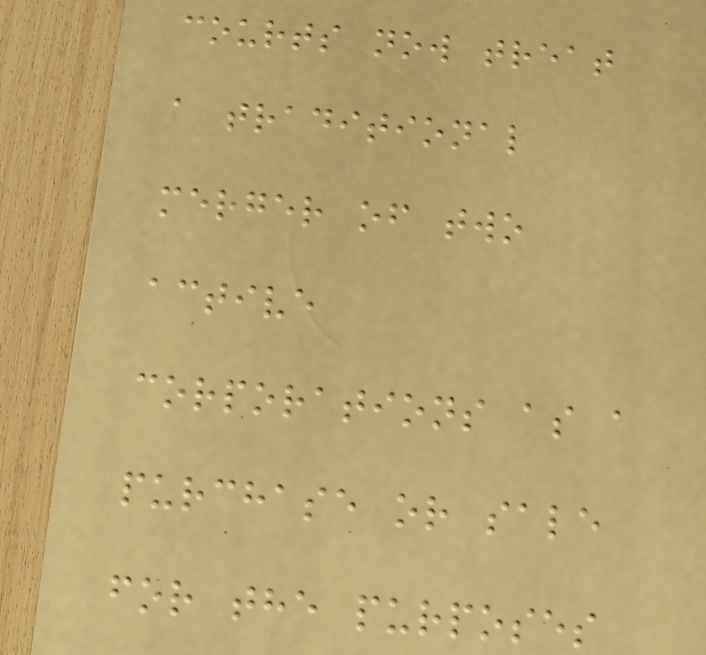courts now treat
a traditional
merger of two
active
corporations as a
purchase or sale
for the purposes
